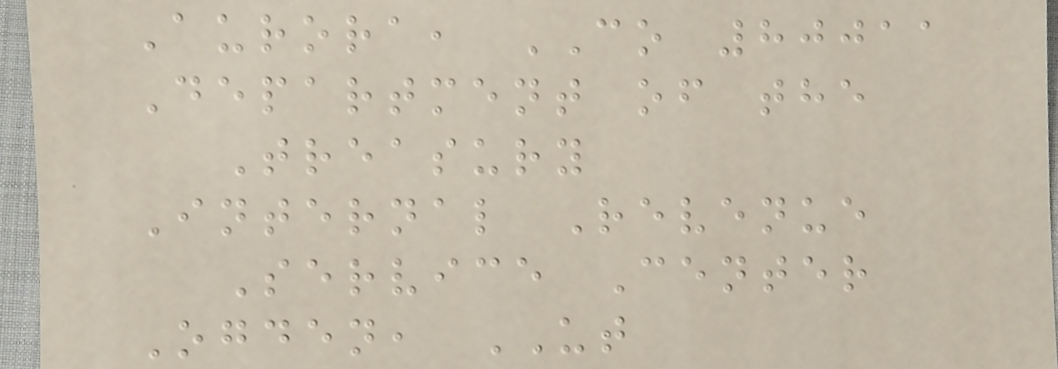Aurora, CO 80011
Department of the
Treasury
Internal Revenue
Service Center
Ogden, UT
